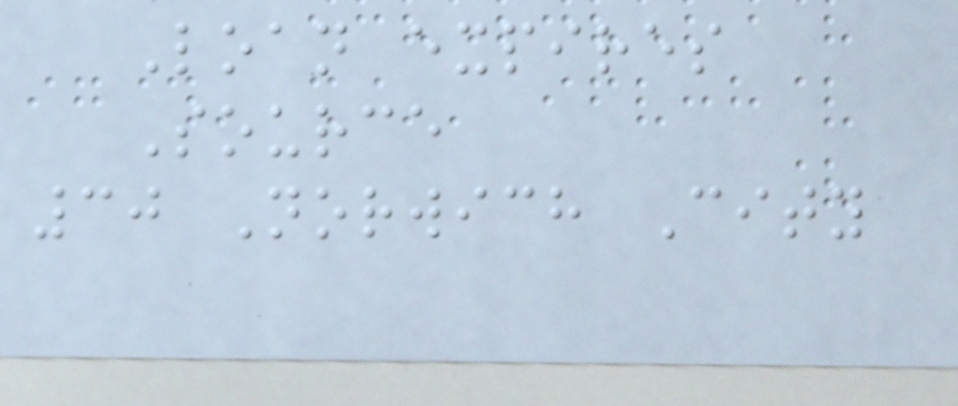Loan expires
Source
30 Norwich City
